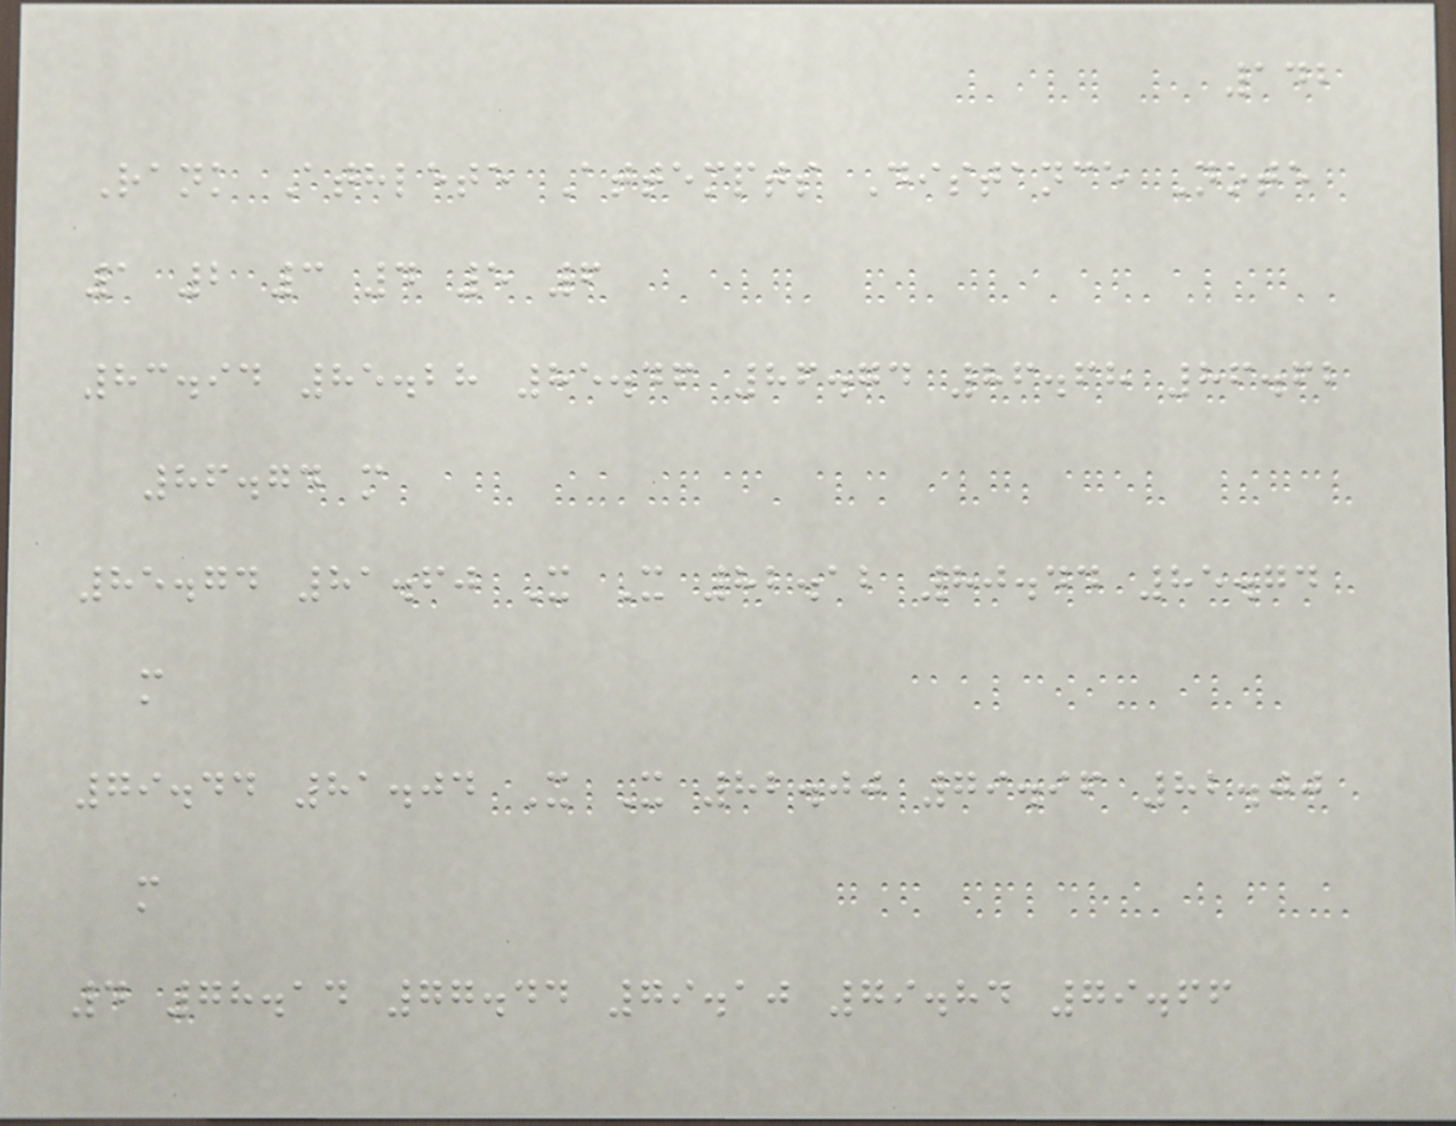142
Rank Athlete Attempts Distance Note
1 2 3 4 5 6
83.94 85.28 85.46 86.74 86.68 86.62
86.74 m
85.74 81.60 X X 82.12 80.44 85.74
m
79.44 81.04 X X 82.00 79.96 82.00
m
4 78.14 77.44 79.10 79.84 79.66
